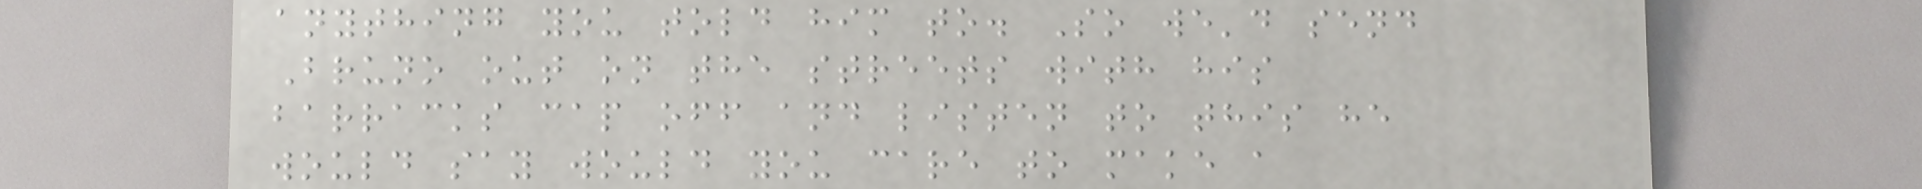anything you told him to. So we'd send
Bruno out on the streets with his
barracks cap off and listen to this he
would say would you care to make a
